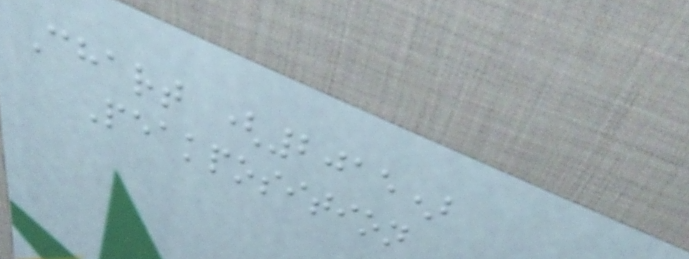Chart (2015)
Peakposition
